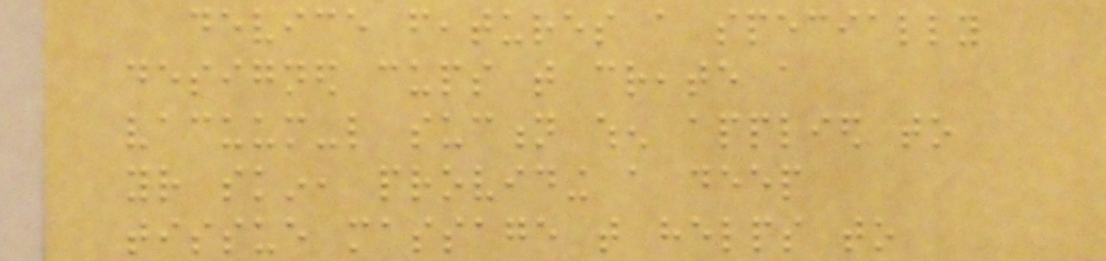device features a specially
designed cups that create a
vacuum-like suction when applied to
your skin, providing a deep
tissue massage that helps to
